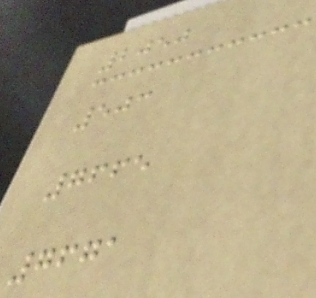2050
503
7665
7671
